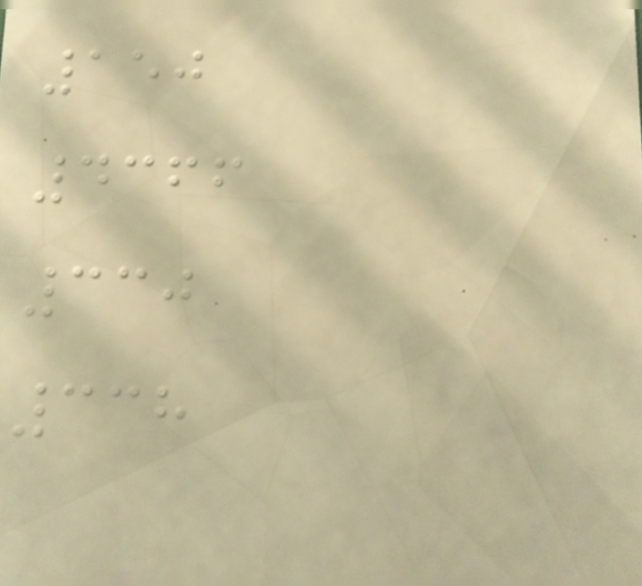150
4366
330
338
